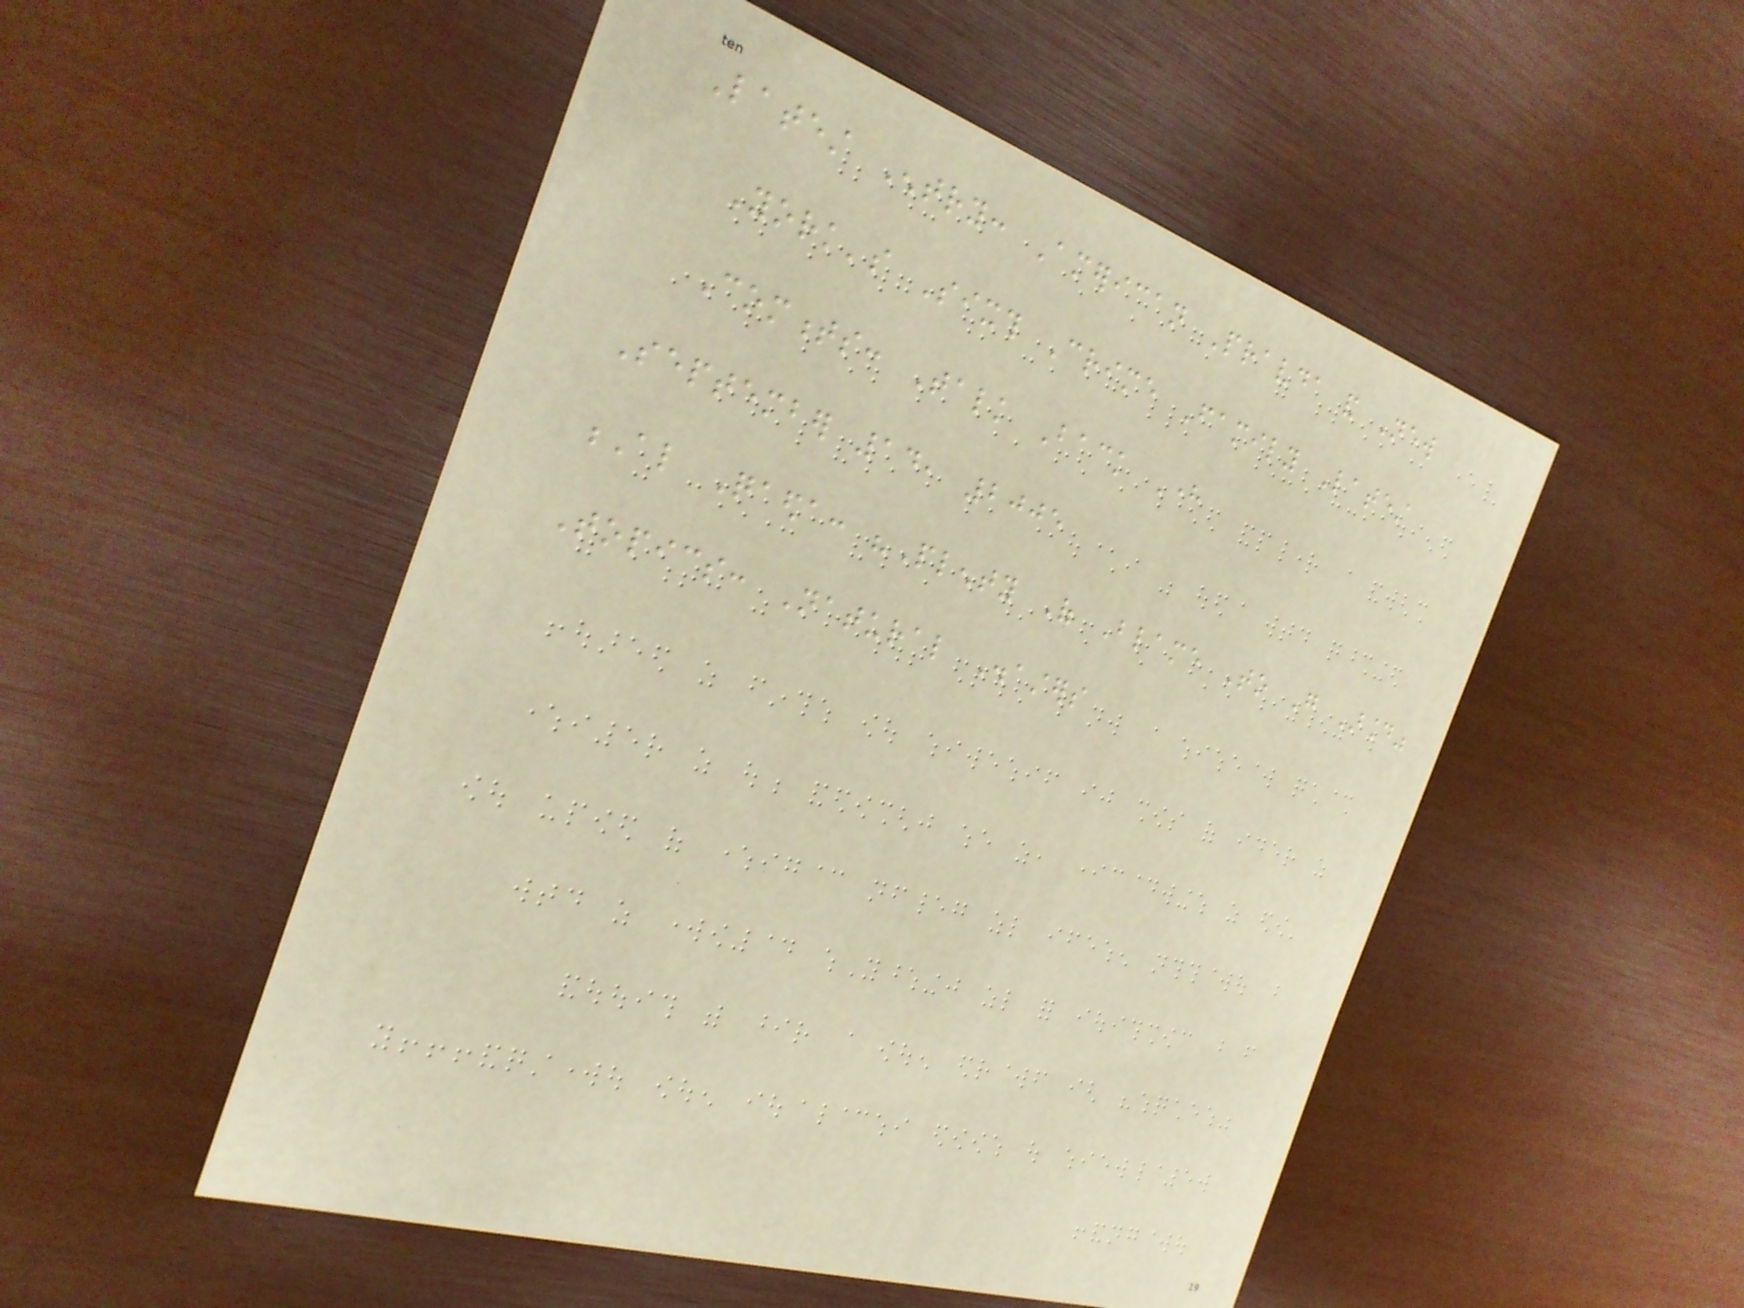Latest Entry: American Pravda and New
York's Sixth Crime Family Latest
Comments: Talk Back Here
September 14, 2005
Al Qaeda: "Plenty Of Blame To Go Around"
Topics: Natural Disasters
